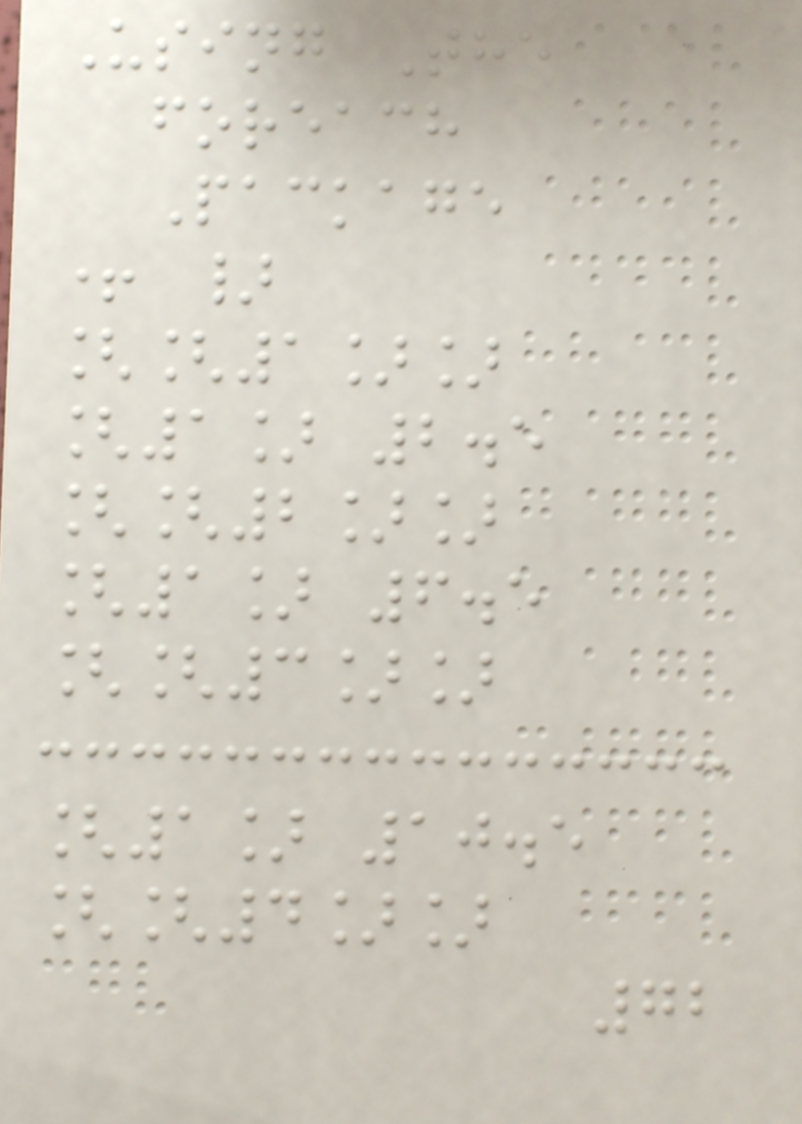Using The
foreach
Package
+ }
[[1]]
[1] 2.5
[[2]]
[1] 6.5
[[3]]
[1] 10.5
[[4]]
72
